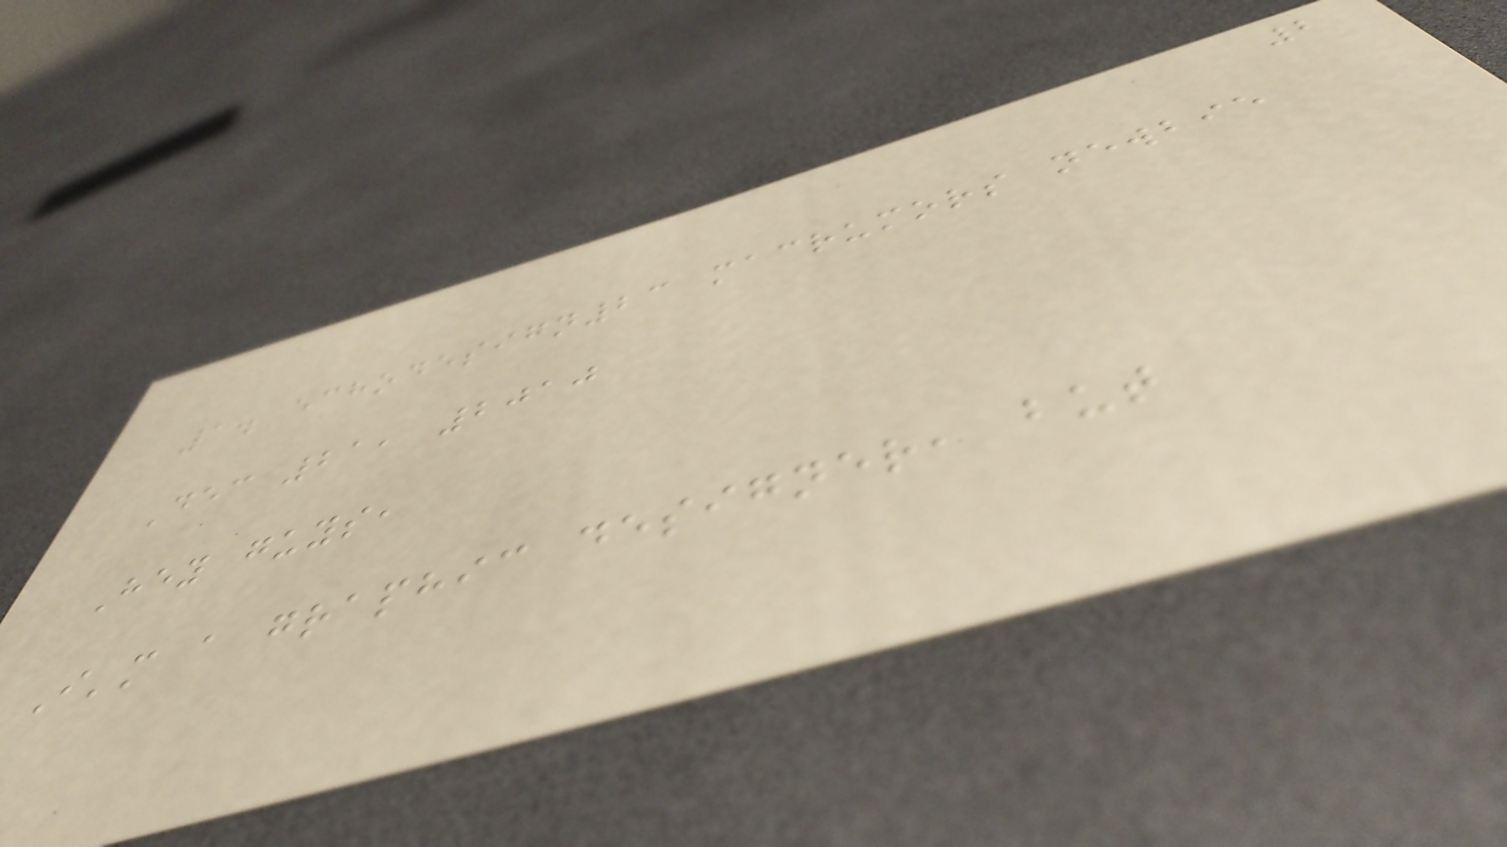2
1. echodesign23 macrumors newbie
Dec 21, 2010
Hey guys,
I'm a graphic designer, but
